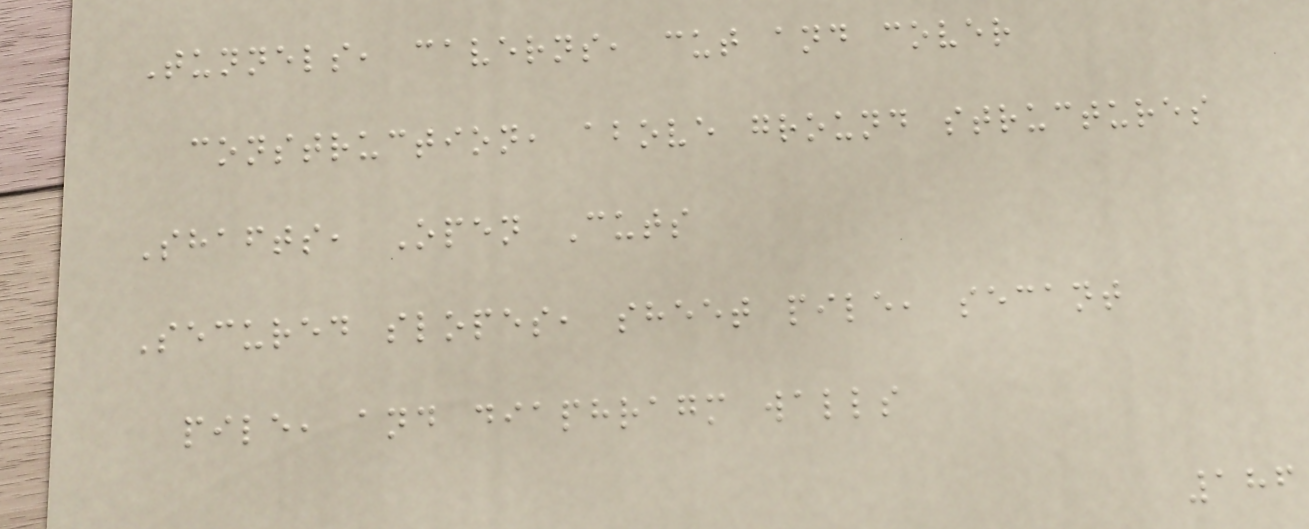Tunnels, caverns, cut and cover
construction, above ground structures
Shafts, Open Cuts
Secured slopes, sheet pile, secant
pile, and diaphragm walls
186
